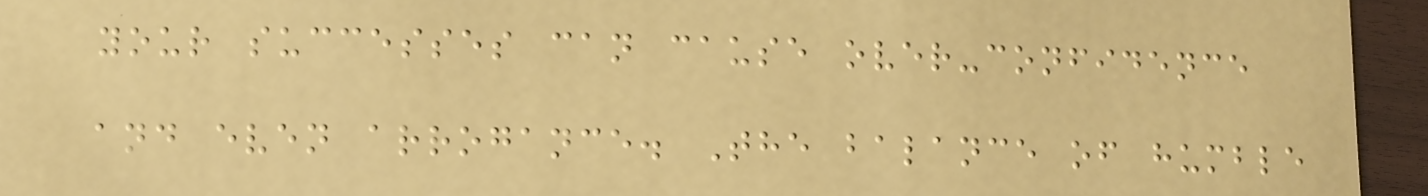your successes can cause over-confidence
and even arrogance. The balance of humble
